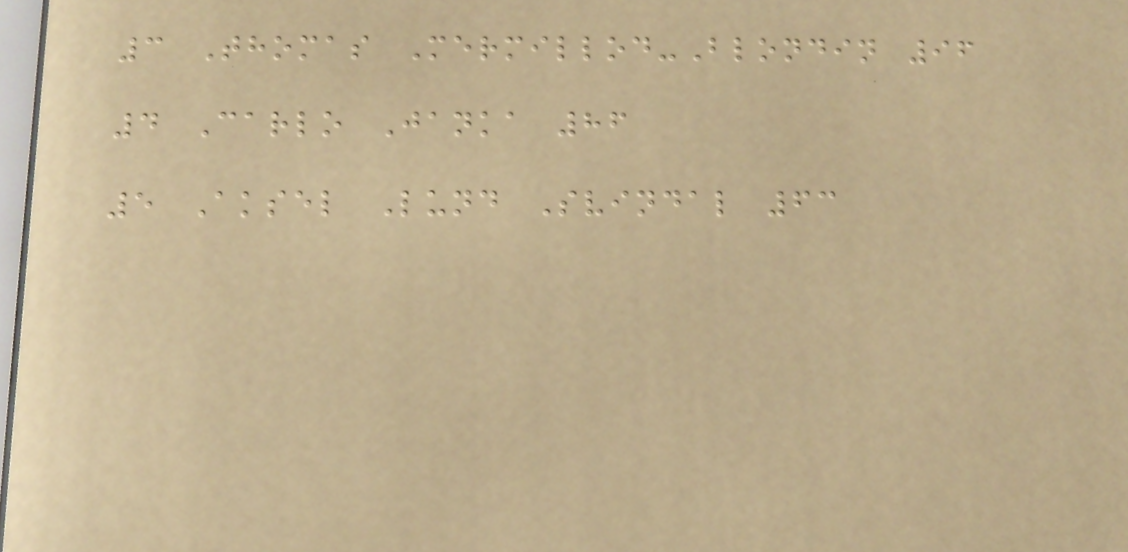3 Thomas Mermillod-Blondin 96
4 Carlo Janka 86
5 Aksel Lund Svindal 63
